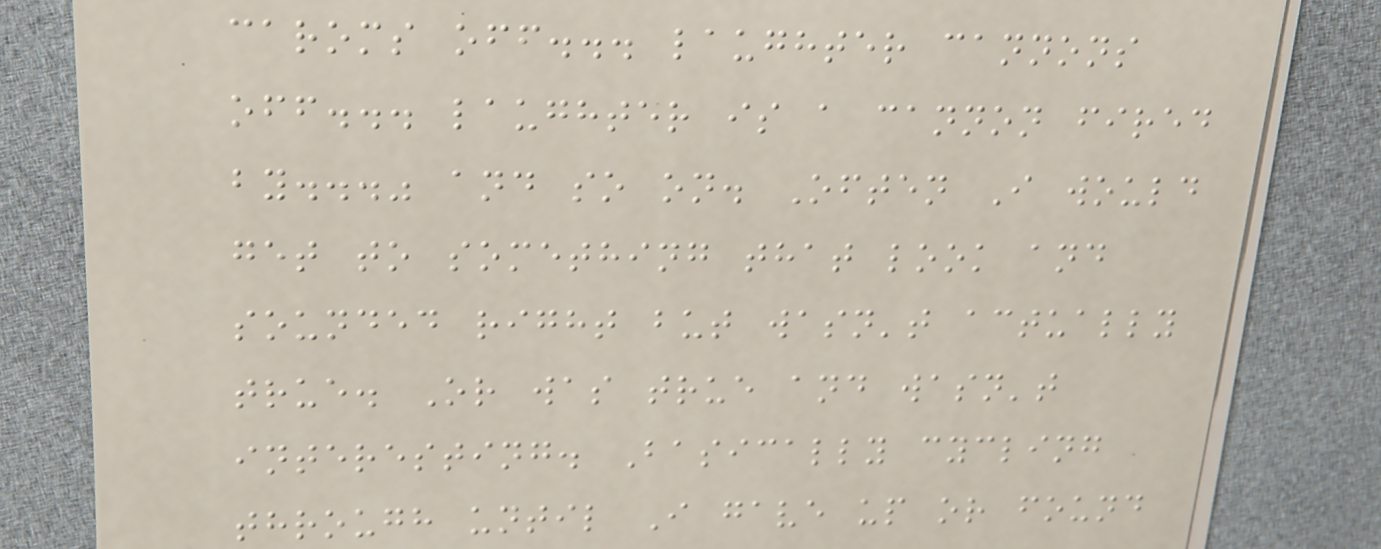caroms off... laughter cannons
off... laughter is a cannon fired
by..." and so on. Often I would
get to something that look and
sounded right but wasn't actually
true. Or was true and wasn't
interesting. Basically cycling
through until I gave up or found
